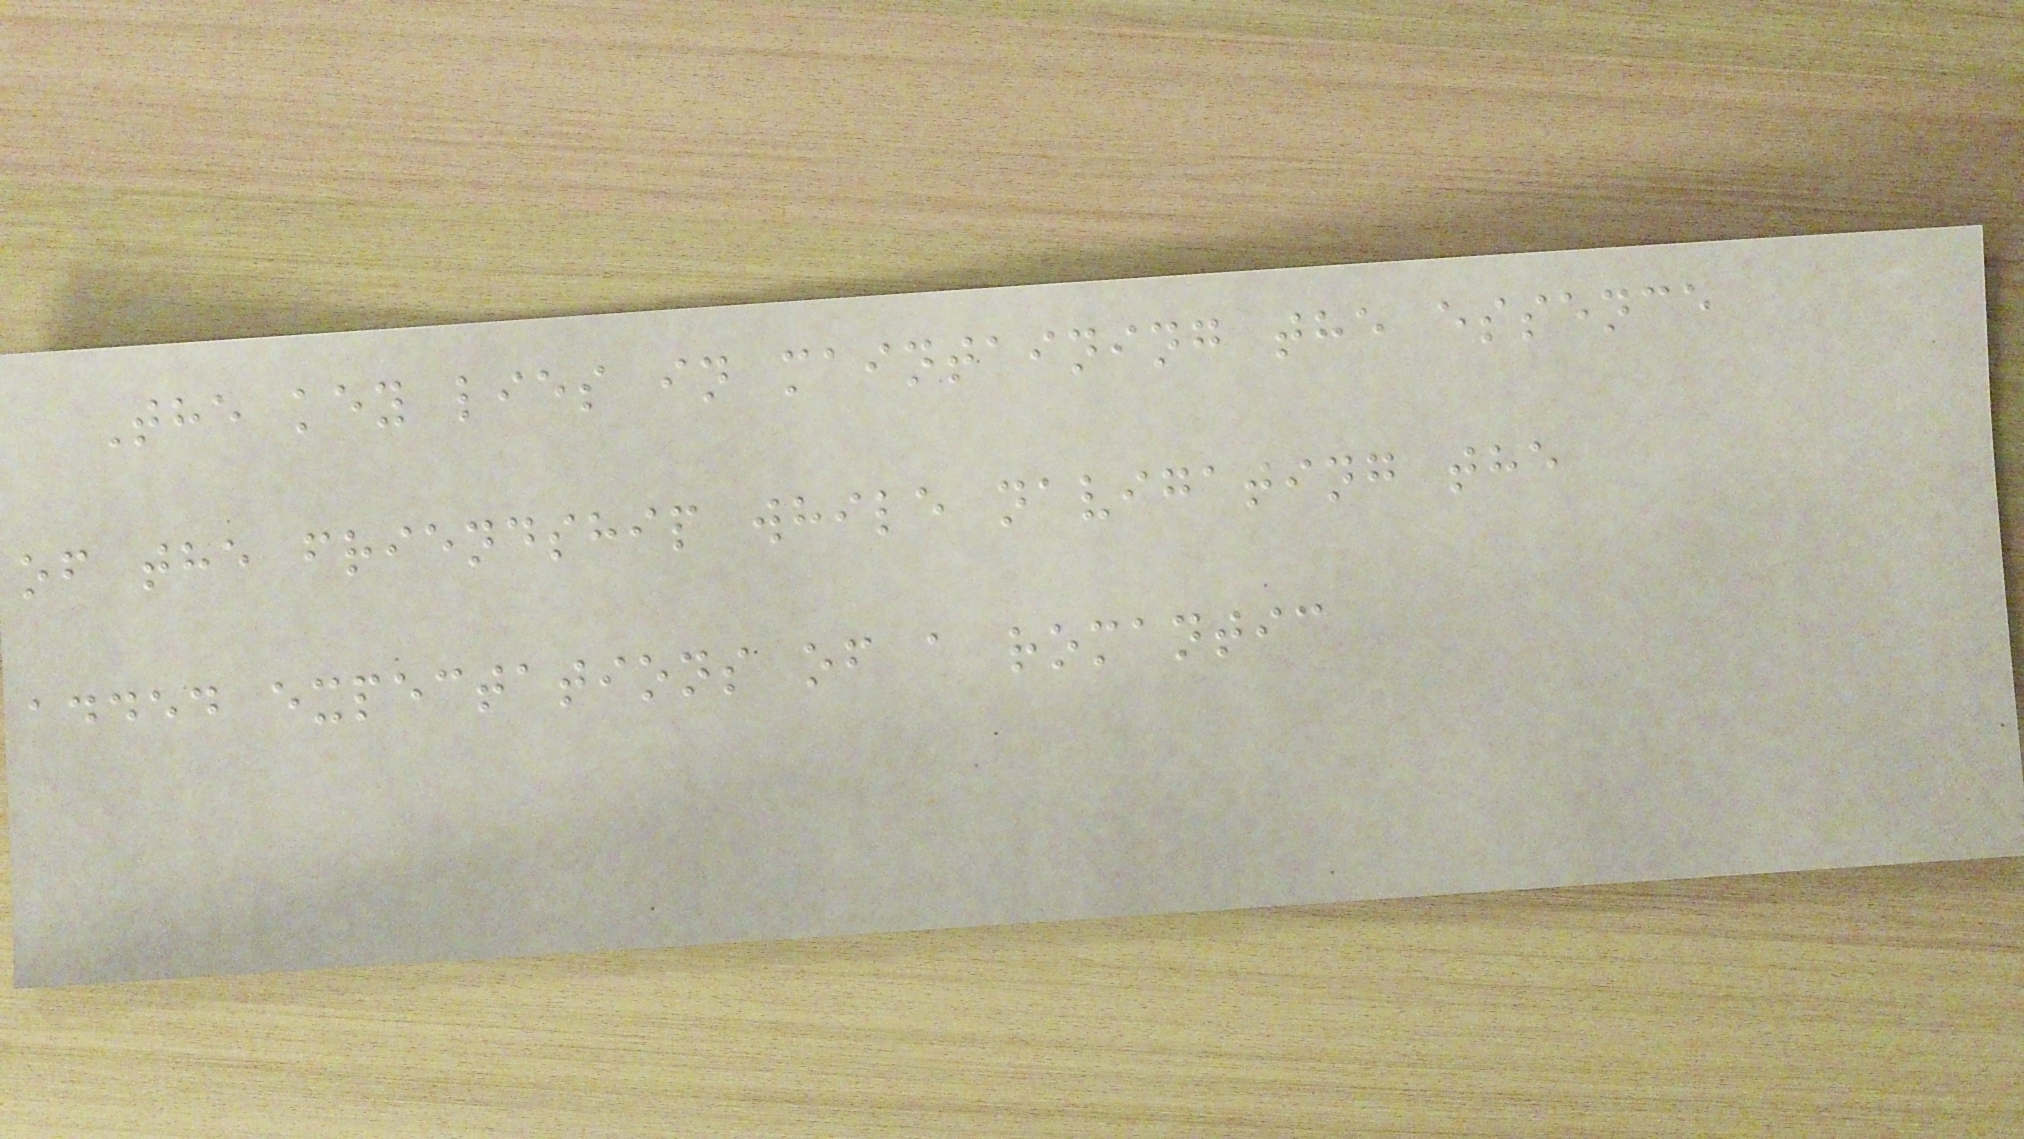The key lies in maintaining the essence
of the friendship while navigating the
added expectations of a romantic
